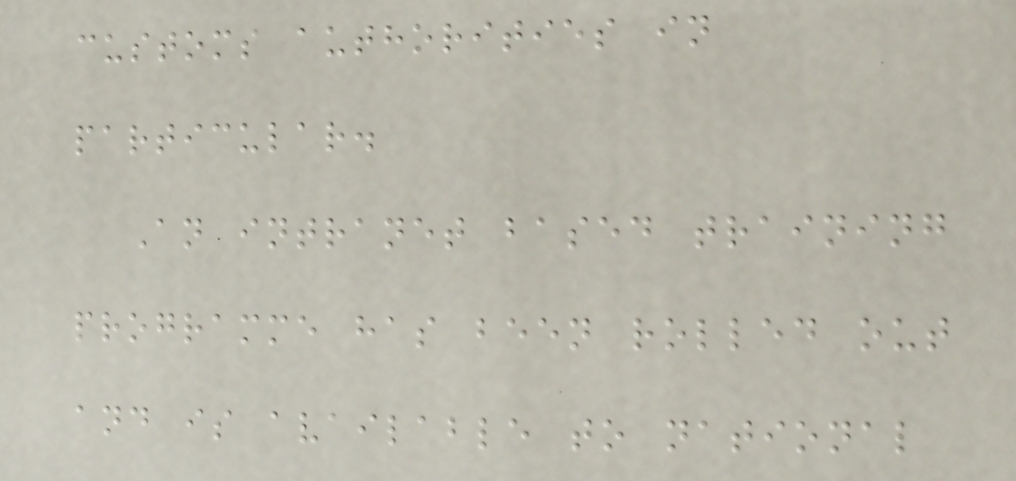customs authorities in
particular.
An intranet based training
programme has been rolled out
and is available to national
